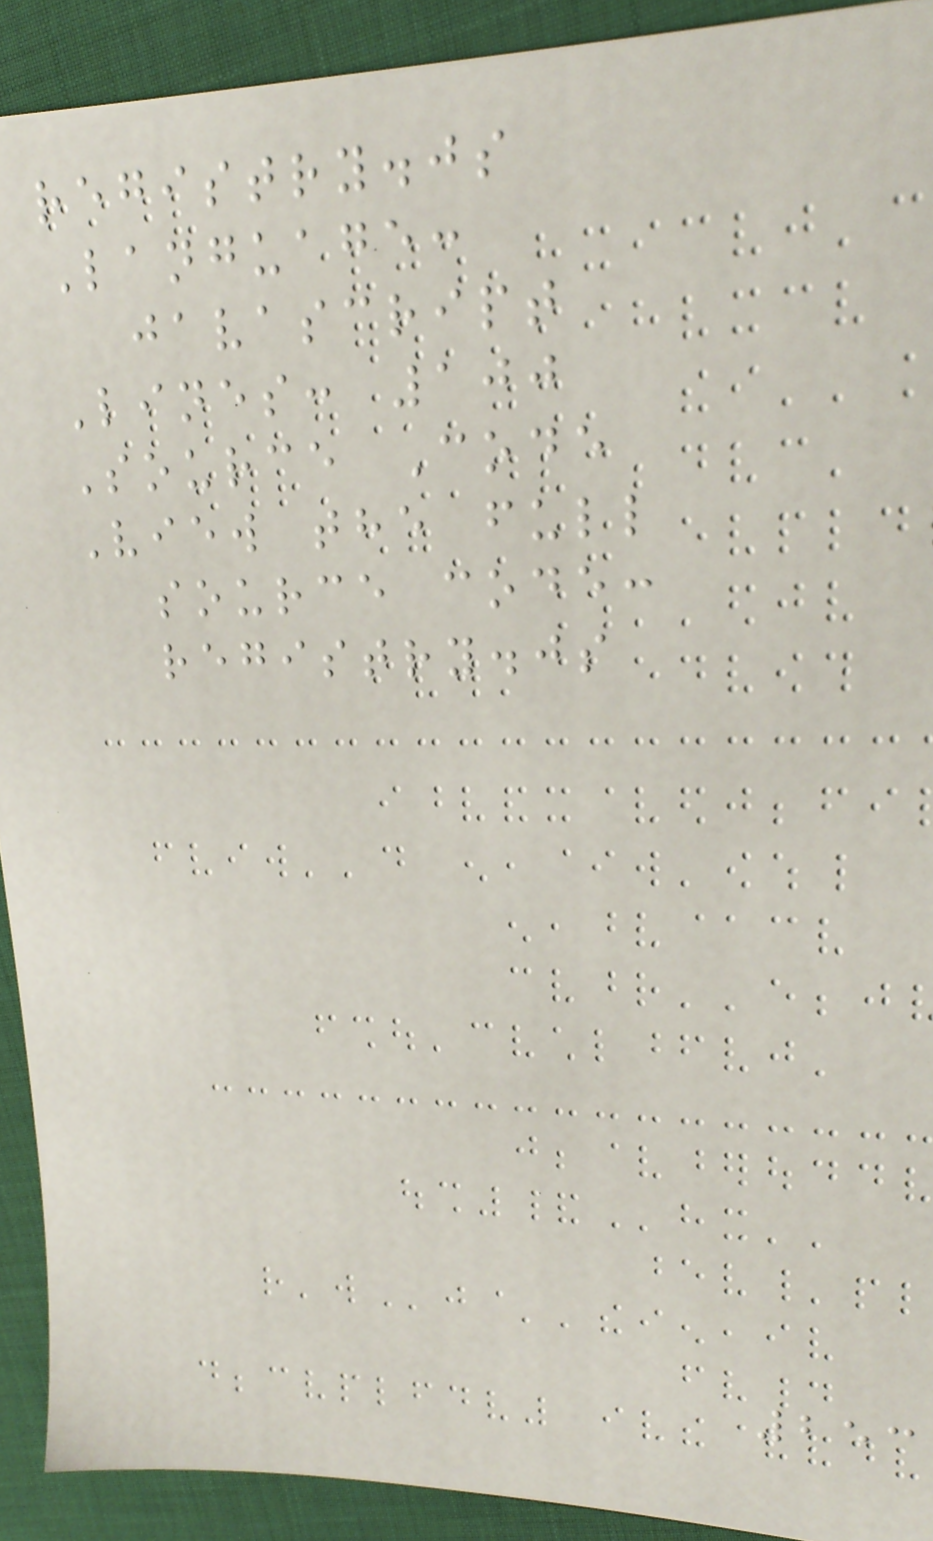registry.js
Language:
javascript
Lines: 100
Source Code
View the full
source code:
registry.js
253
